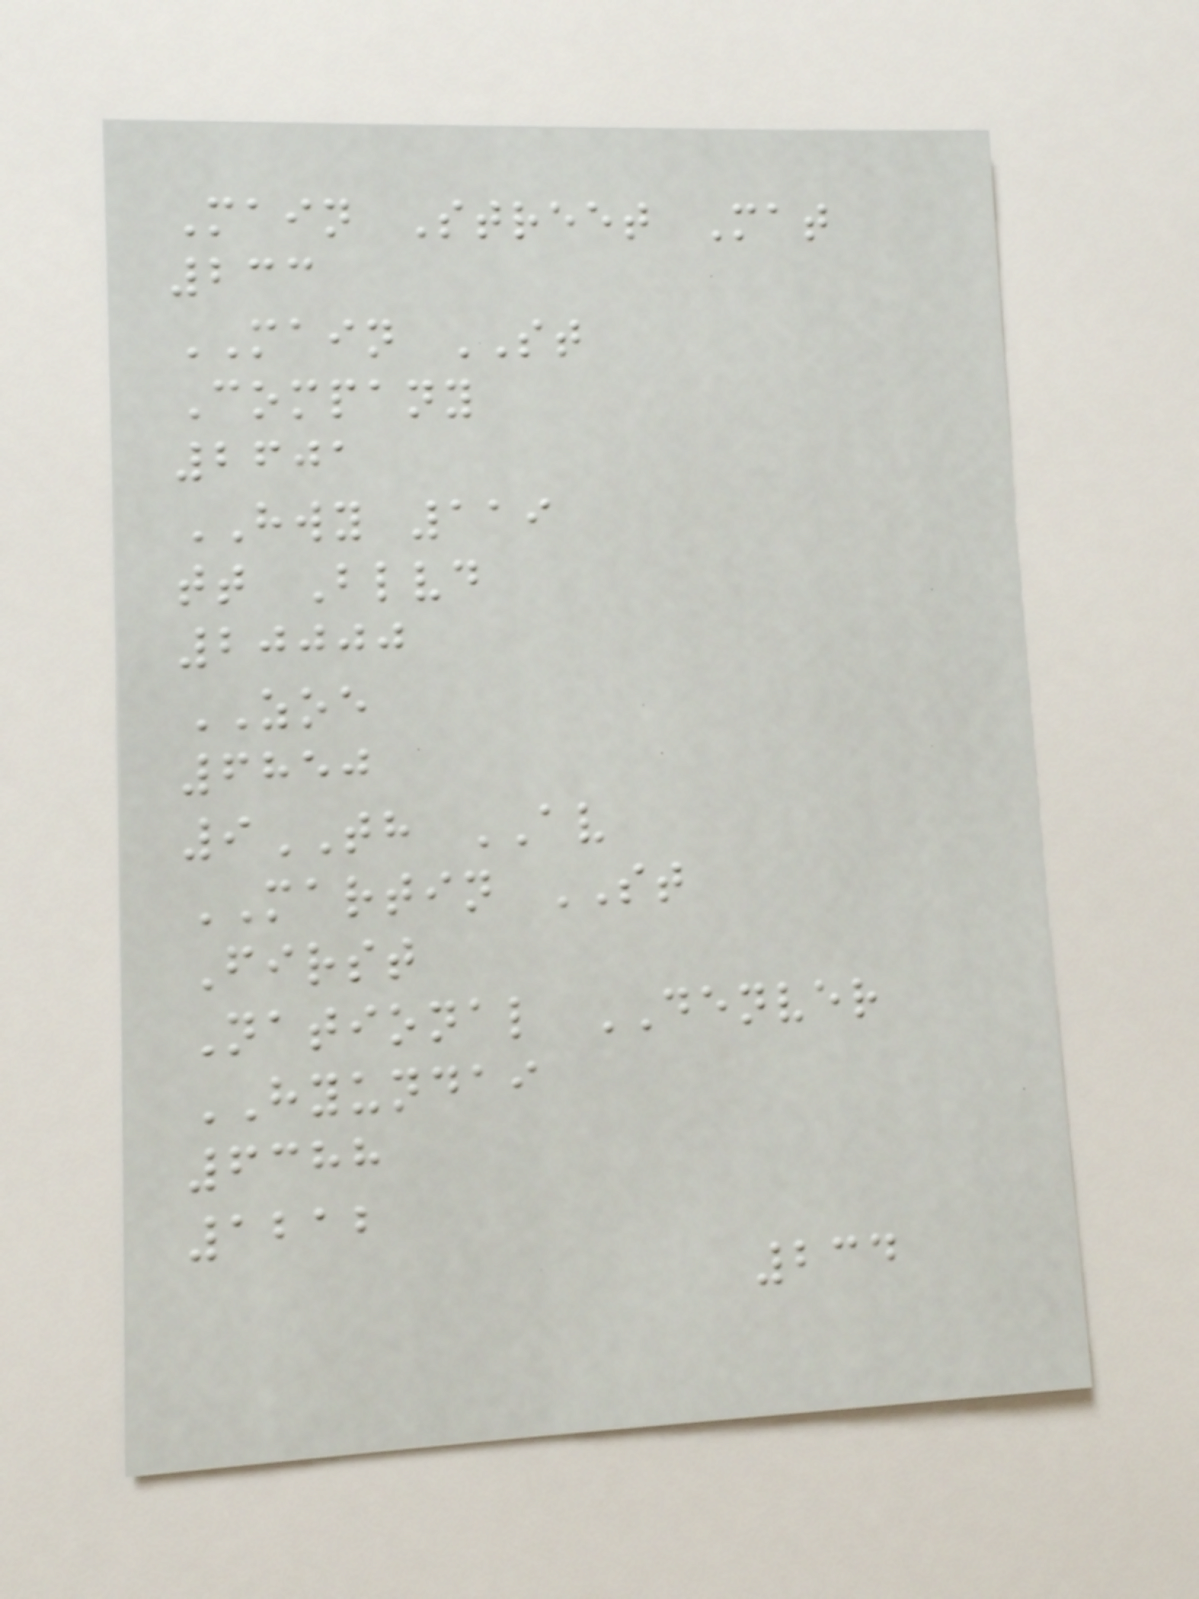Main Street Mat
233
MAIN ST
Company
2601
HWY 119
tt Blvd
20000
ZOE
6850
9TH AV
MARTIN ST
First
National DENVER
HYUNDAI
6388
1212
234
